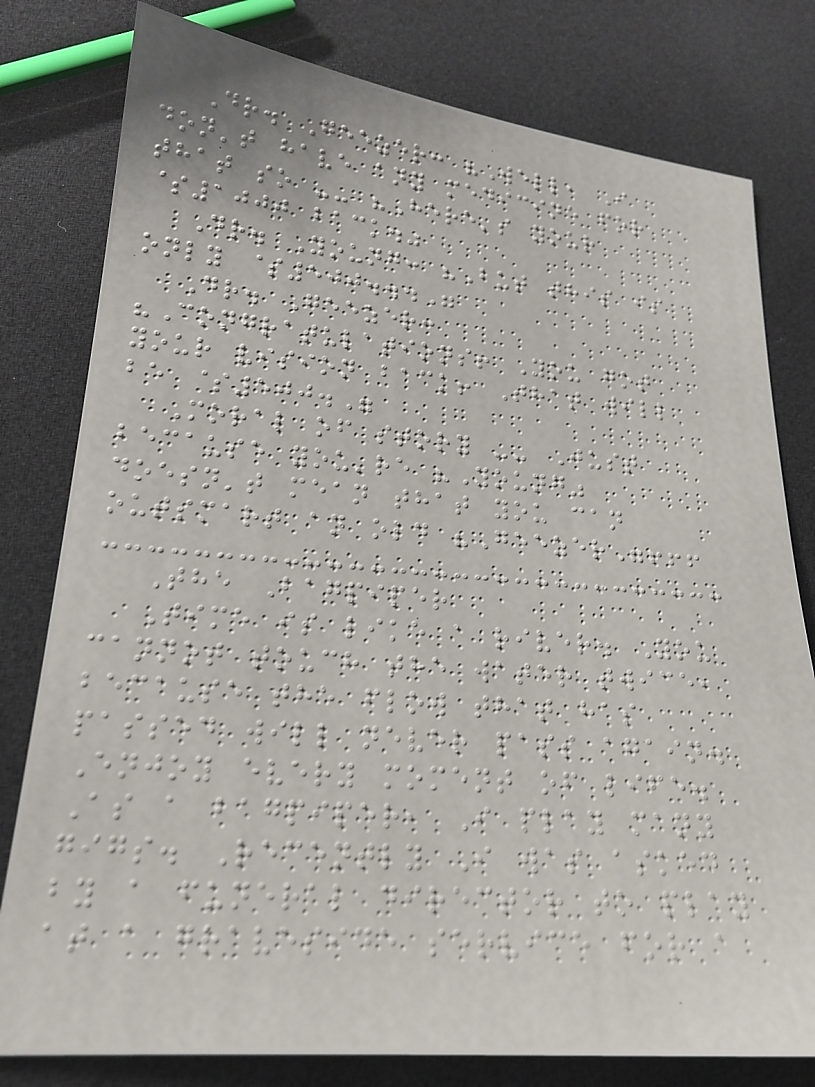Dr. Geezer: "Well, I
don't have any medicine for
that so -- "Here's your
$1000 back."
Dr. Young: "But this is
only $500..."
Dr. Geezer:
"Congratulations! You got
your vision back! That will
be $500."
Moral of story -- Just
because you're "Young"
doesn't mean that you can
outsmart an old "Geezer"!!!
The Bagpiper
Time is like a river. You
cannot touch the water twice,
because the flow that has
passed will never pass again.
Enjoy every moment of life.
As a bagpiper, I play many
gigs. Recently I was asked
by a funeral director to play
at a graveside service for a
